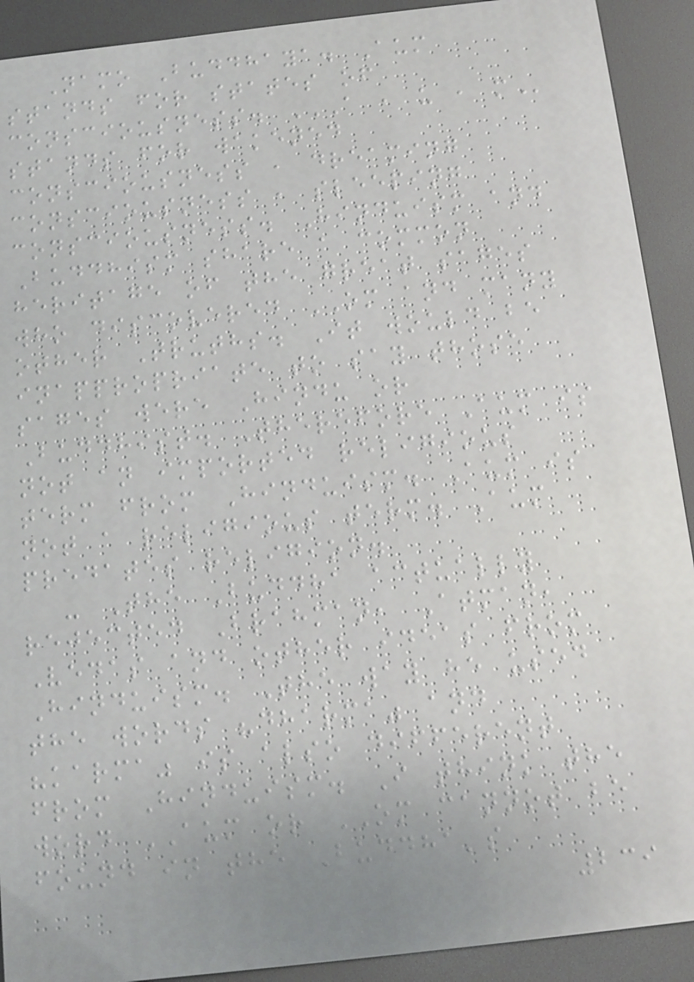Namo Buddhaya. Aum
stands for states of
consciousness. A , U , M
stands for wakened
consciousness , dreaming
consciousness , sleeping
consciousness. Hinduism and
Buddhism share a common
heritage of the great sages
who discovered OM and many
other Truths. It would be
inappropriate to say those
sages were Hindu or
Buddhist. Therefore Aum is
not an imported religious
term from Hinduism. Aum is
not a religious term. Aum
predates religion.
- The Buddha actually
rejected Brahman, Atman,
Vedas and other ideas from
Hinduism. The way he used
the words "dharma" and
"karma" is also different
from Hinduism. I think the
word AUM or OM cannot be
found in the Buddha's
239
